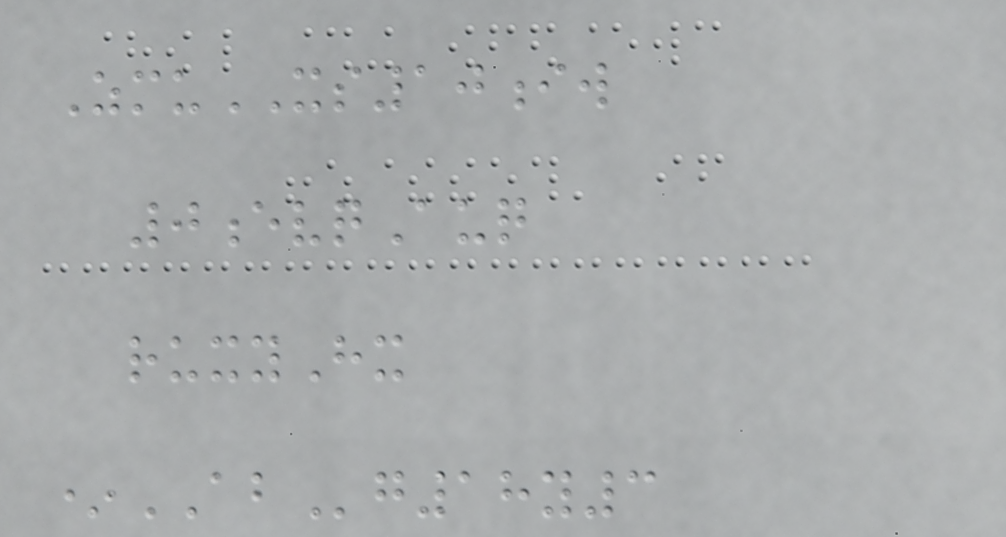ZmuXS10iw
0evqAuq
ruxyHx
*ABg18y3
